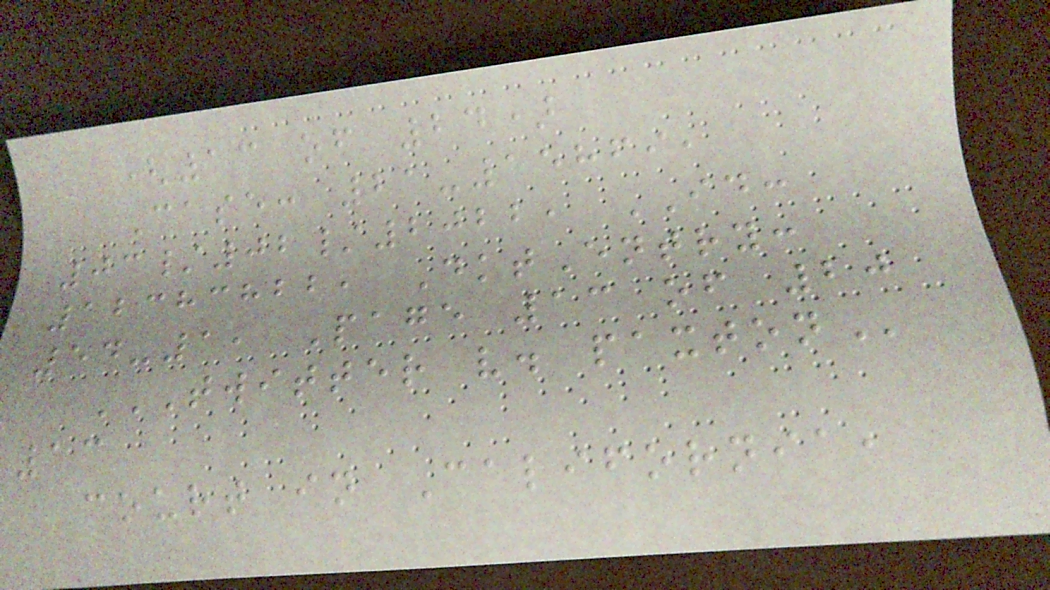(13 of 24)
Case: 21-15869,
03/02/2022, ID:
12383822, DktEntry:
54-1, Page 13 of 20
TWITTER V. PAXTON
13
court in California,
